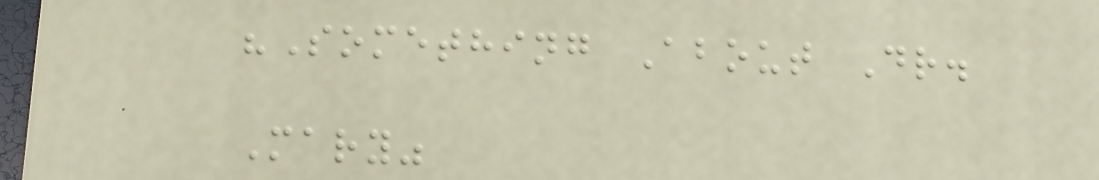"Something About Dr.
Mary"
